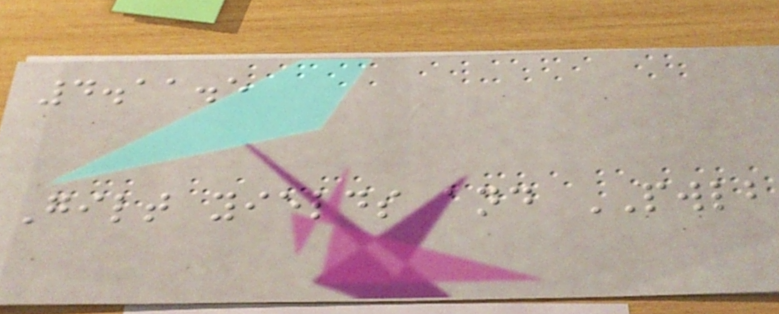4.11.5
Gilt yields and PWLB
